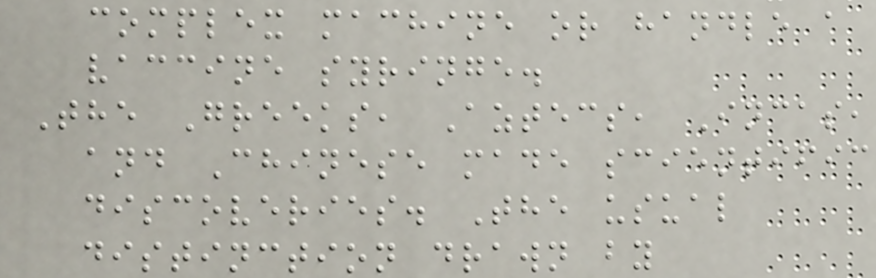complex machine or handle a
vaccine syringe.
The Greeks, Aztecs, Incas,
and Chinese made scientific
discoveries. The usual
distinction drawn by
